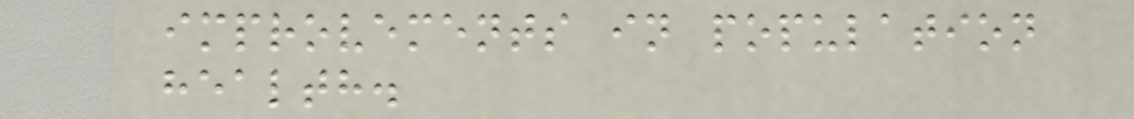improvements in population
health.
